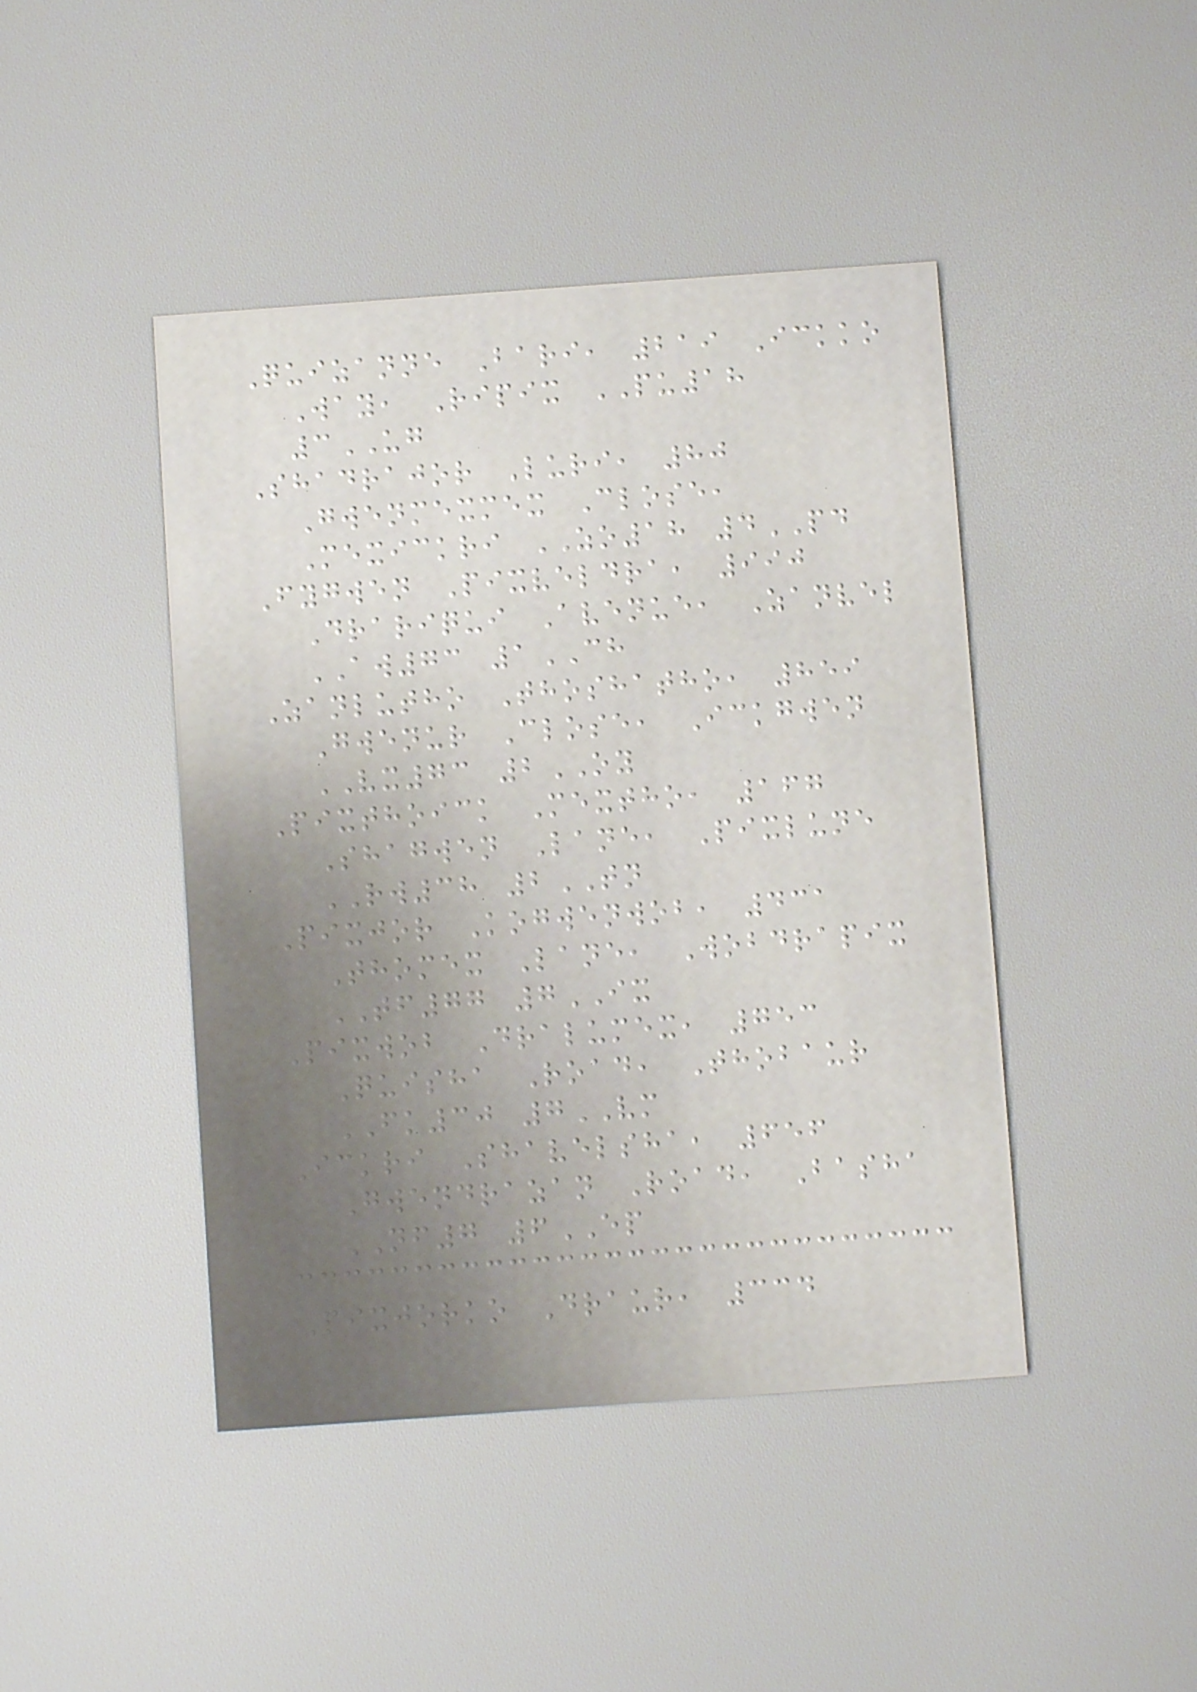Quizanne Bari, 219 Ickko
Way, Ripix PU18
3UG
Shadrajor Luri, 80
Gwenmexmex Close,
Mexickri ZO18 4PD
Fygwen Pixveldra, 990
Drariqui Avenue, Zanvel
AW73 1CH
Zanlutho Thoshatho, 859
Gwenur Close, Ickgwen
VX73 2OY
Pixthoick Mextho, 167
Shagwen Lane, Pixlune
RW38 2TN
Pixjor Kogwenwob, 431
Thomex Lane, Wobdrapix
TF77 7IX
Pixwob Dralumex, 753
Quisha Road, Thobaur
FK30 7VM
Ickri Shavelsha, 656
Gwendrazan Road, Basha
NF7 6EP
Pixjorko Draur, 334
